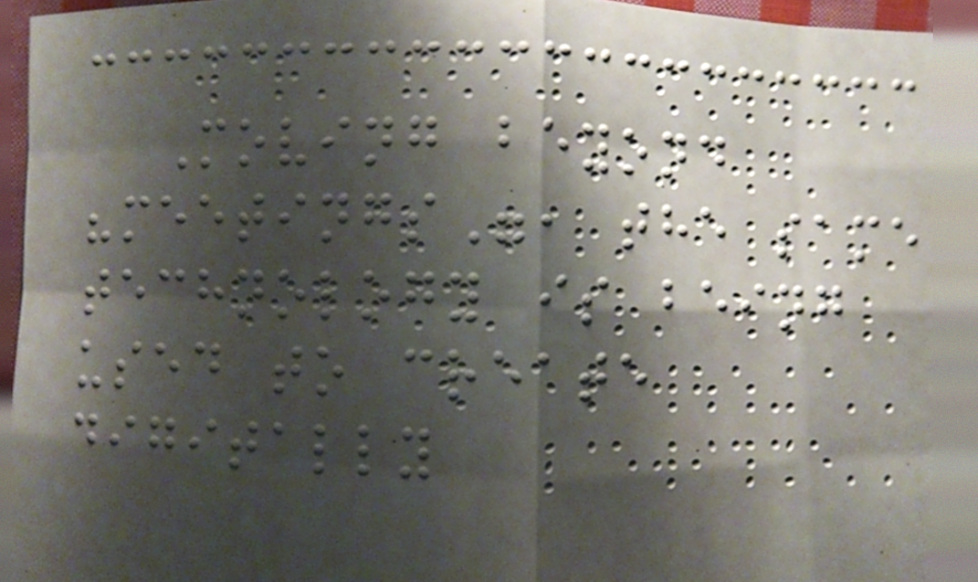Moving beyond
"meetings", the same
technology is being
used to create
digitally
